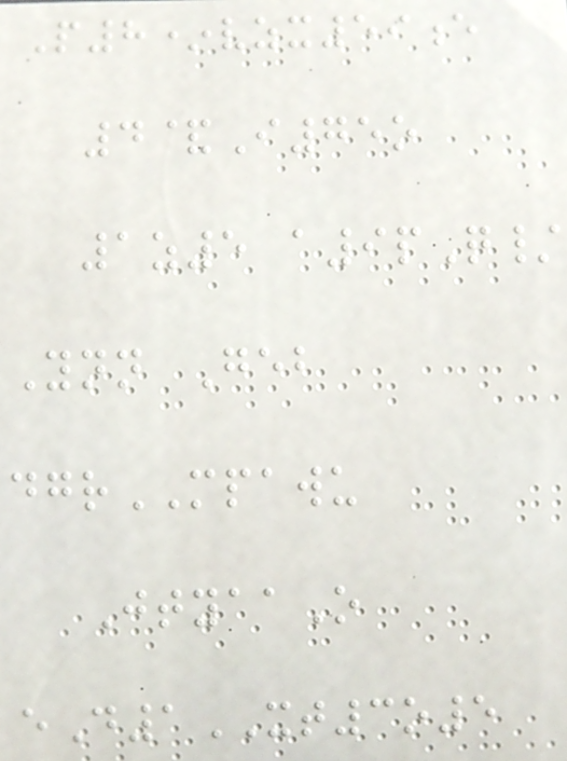P8*vzx59e
4&I75o
1z5 a9pQ/
Ynn Geb
dgrMPAWU
JtyaaO
eD1XT3o5
